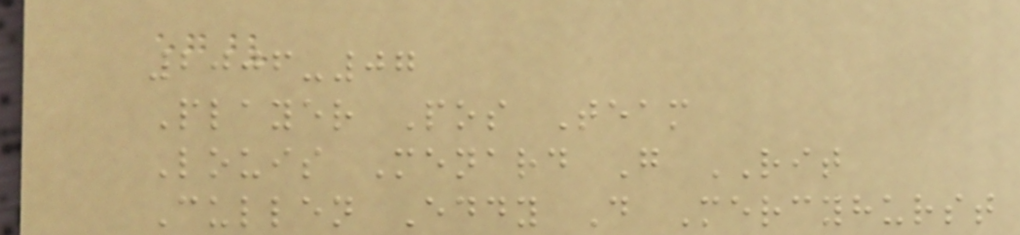2006-07
Player Pos Team
Louis Menard G RIT
Cullen Eddy D Mercyhurst
